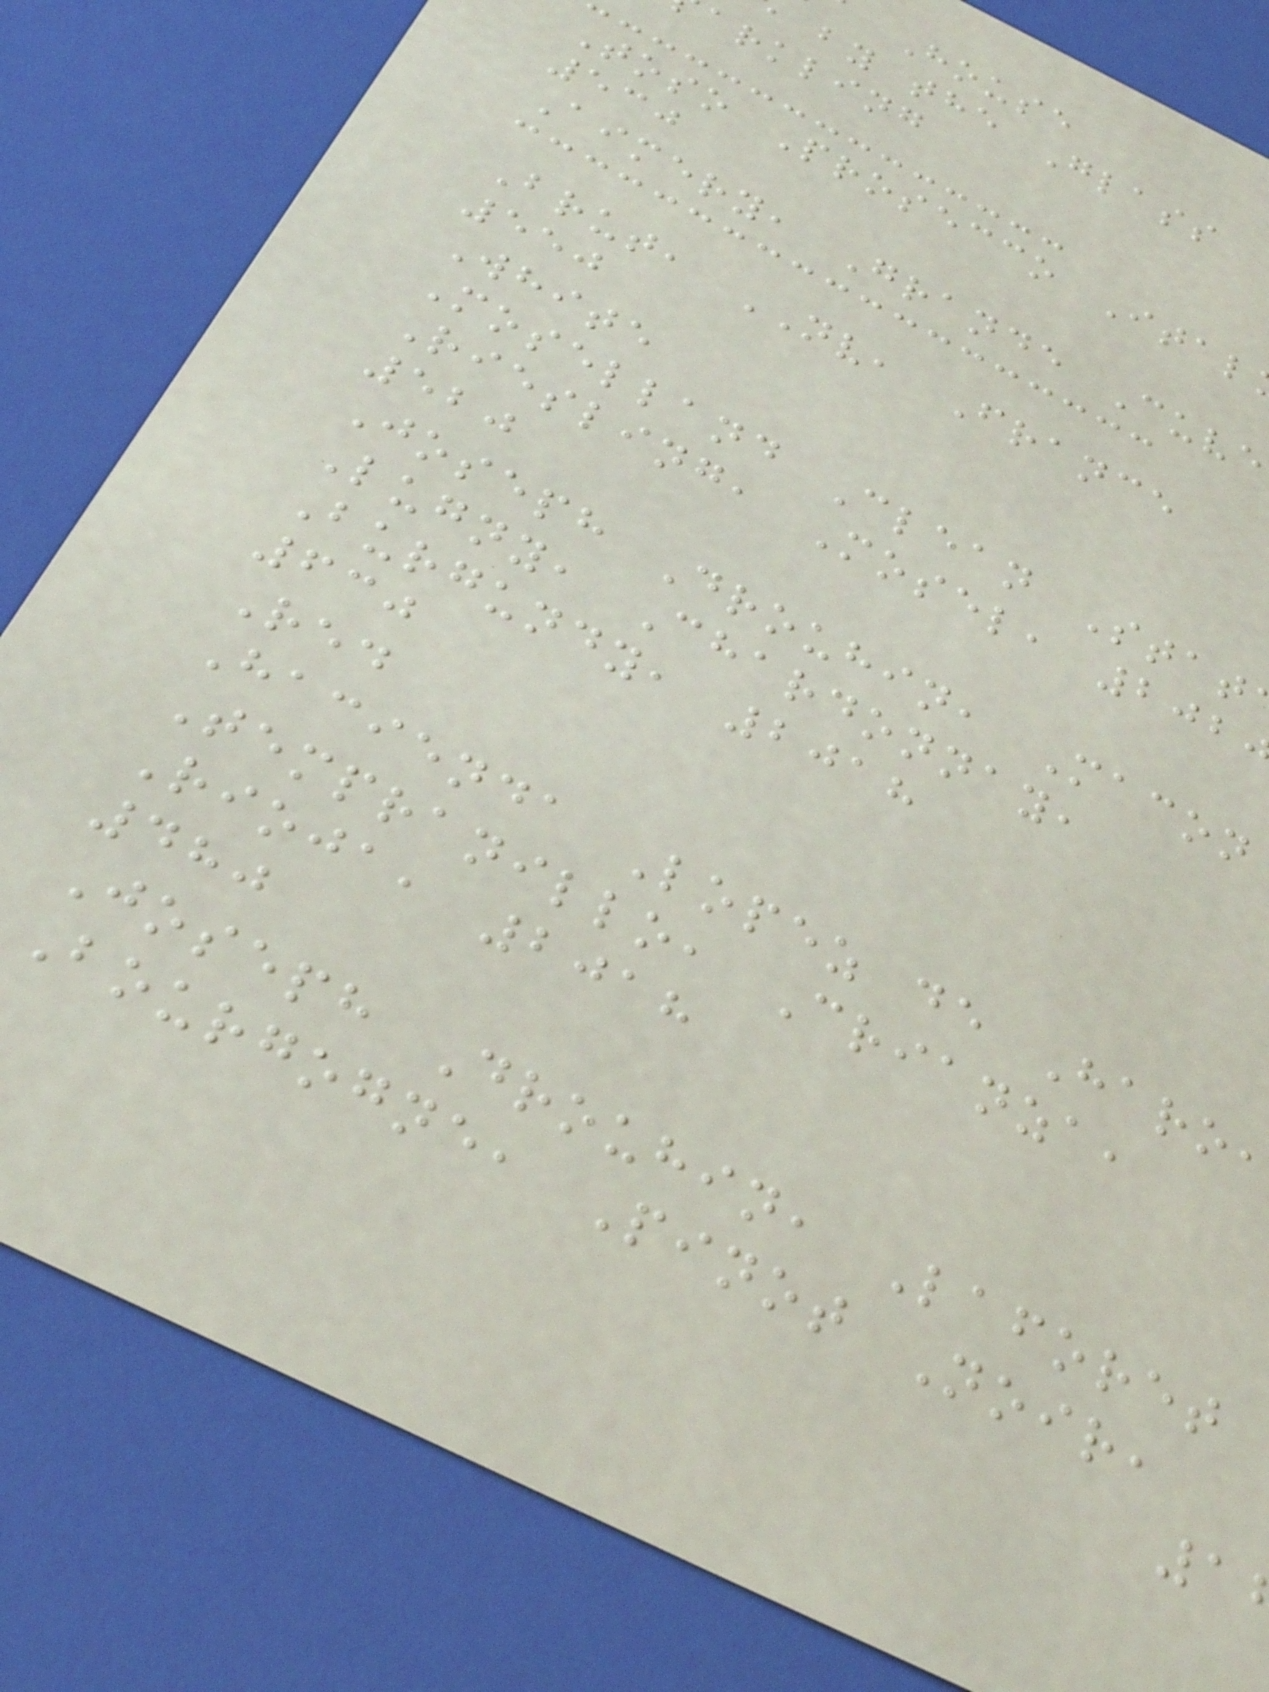House
by the Glass
arkling
Toso Prosecco Ital
530
Aimery, Grande Cuve
Brut, NV, France
550
White
Moselland Clean Stat
Riesling, Mosel, 202
520
Joseph Drouhin, Macon
Lugny, Chardonnay,
Burgundy, 2018
630
Red
Hacienda Lopez de Haro
Tempranillo, Crianza,
Rioja, 2018
480
Joseph Drouhin, Laforet
Bourgogne, Pinot Noir,
